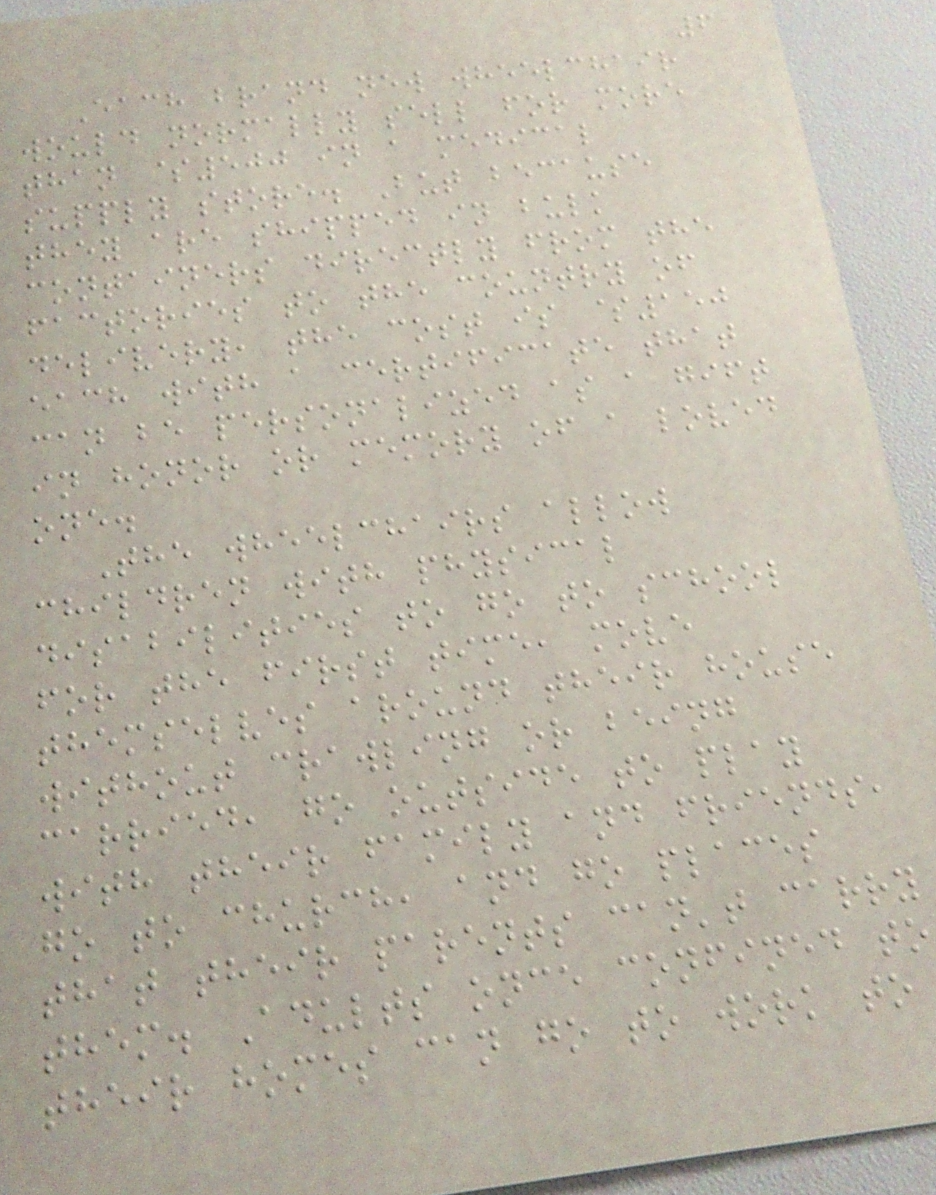6
Each brand new wheelchair
would normally sell for more
than $500 in a medical
supply store. But because
they are shipped in bulk
containers directly from the
factories to the country of
delivery, the cost is $150
each with a certificate that
can be personalized as a gift
in honor or memory of a loved
one.
The wheelchairs allow
children with physical
disabilities to go to school
for the first time, move
themselves around their house
without crawling or being
carried, go outside to play
with their family and friends,
go to church, and go places
that their parents can't carry
them. Adults once confined to
their homes can go to work to
